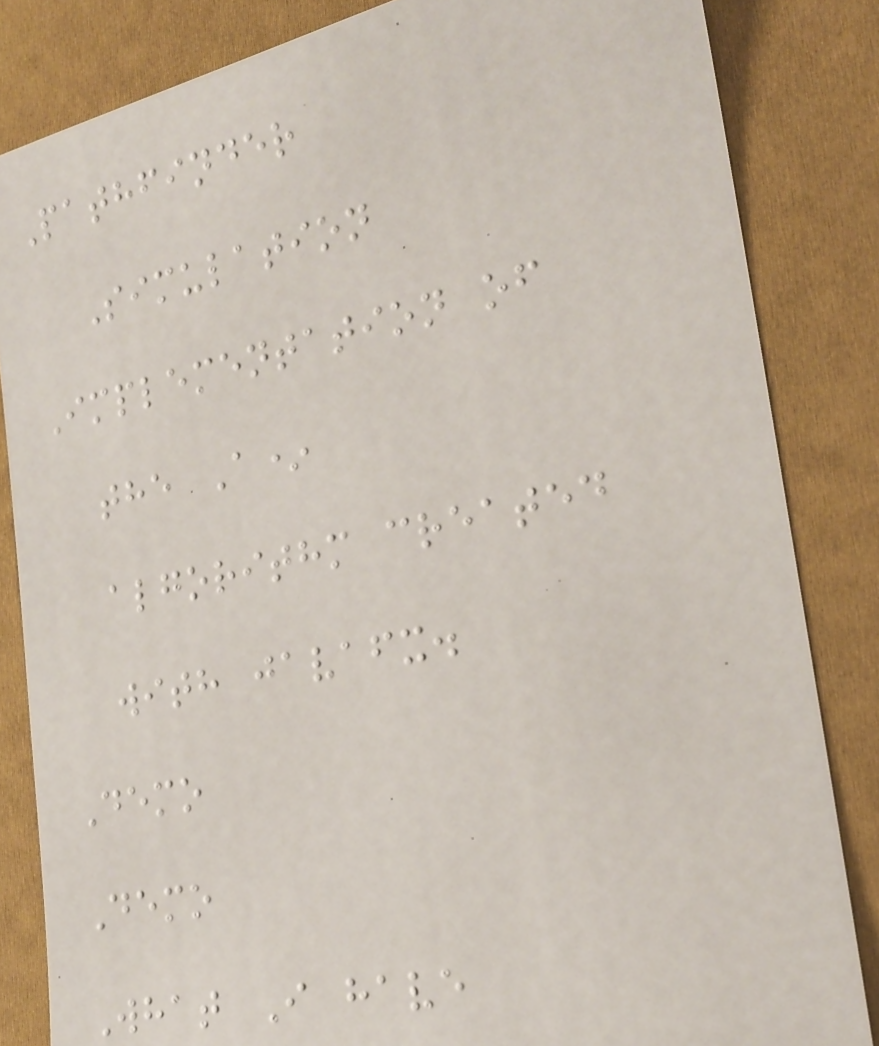Pathfinder
Simulation
Implementation of
the A*
algorithm created
with javafx.
Demo
Demo
What I have
